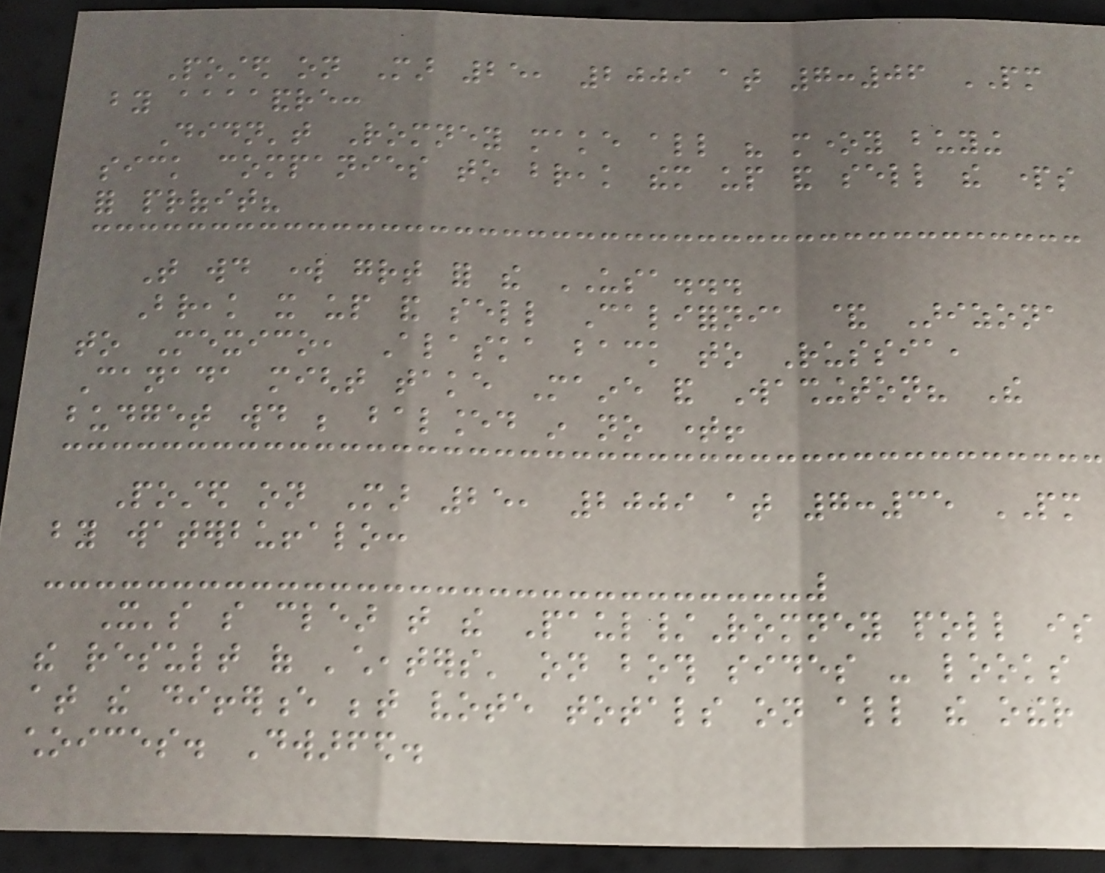Posted on Mar 25, 2009 at 7:06 PM
by aaaaandre:
Didn't Romney make all his money buying
sick companies to break them up and sell the parts
for profit?
That would work great for the USA...
Break it up and sell California & Arizona
to Mexico, Alaska back to Russia,
Canada might take Maine and Washington? The
budget would be balanced in no time!
Posted on Mar 25, 2009 at 7:35 PM
by waterbuffalo:
It's so clear that the Paul/Romney poll is
the result of 'cheaters' on both sides - looks
at the difference between vote totals on all the other
choices. Dwarfed.
